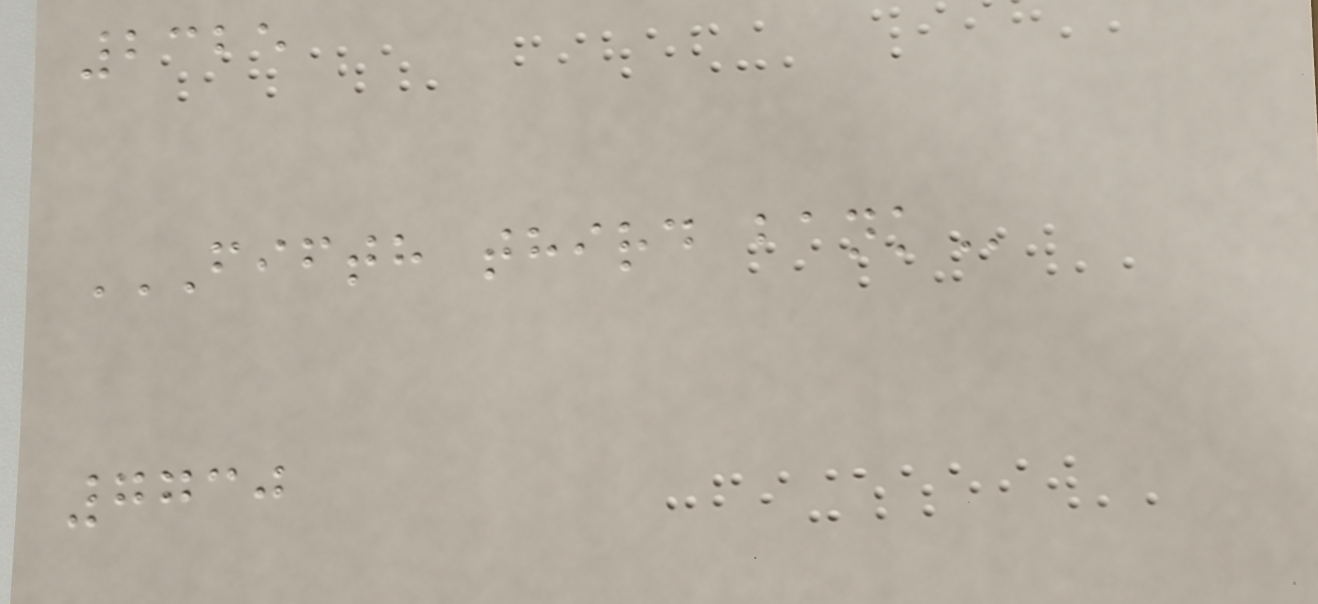2325
FIFTH THIRD BANK
7730
